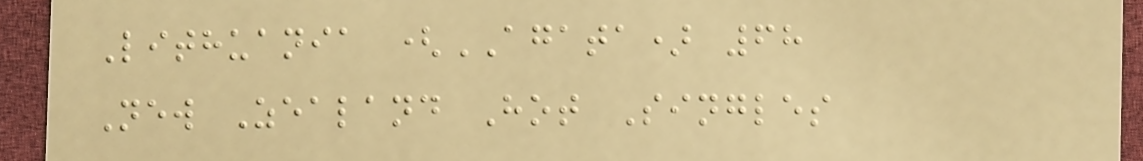Lithuania (AGATA) 68
New Zealand Hot Singles
